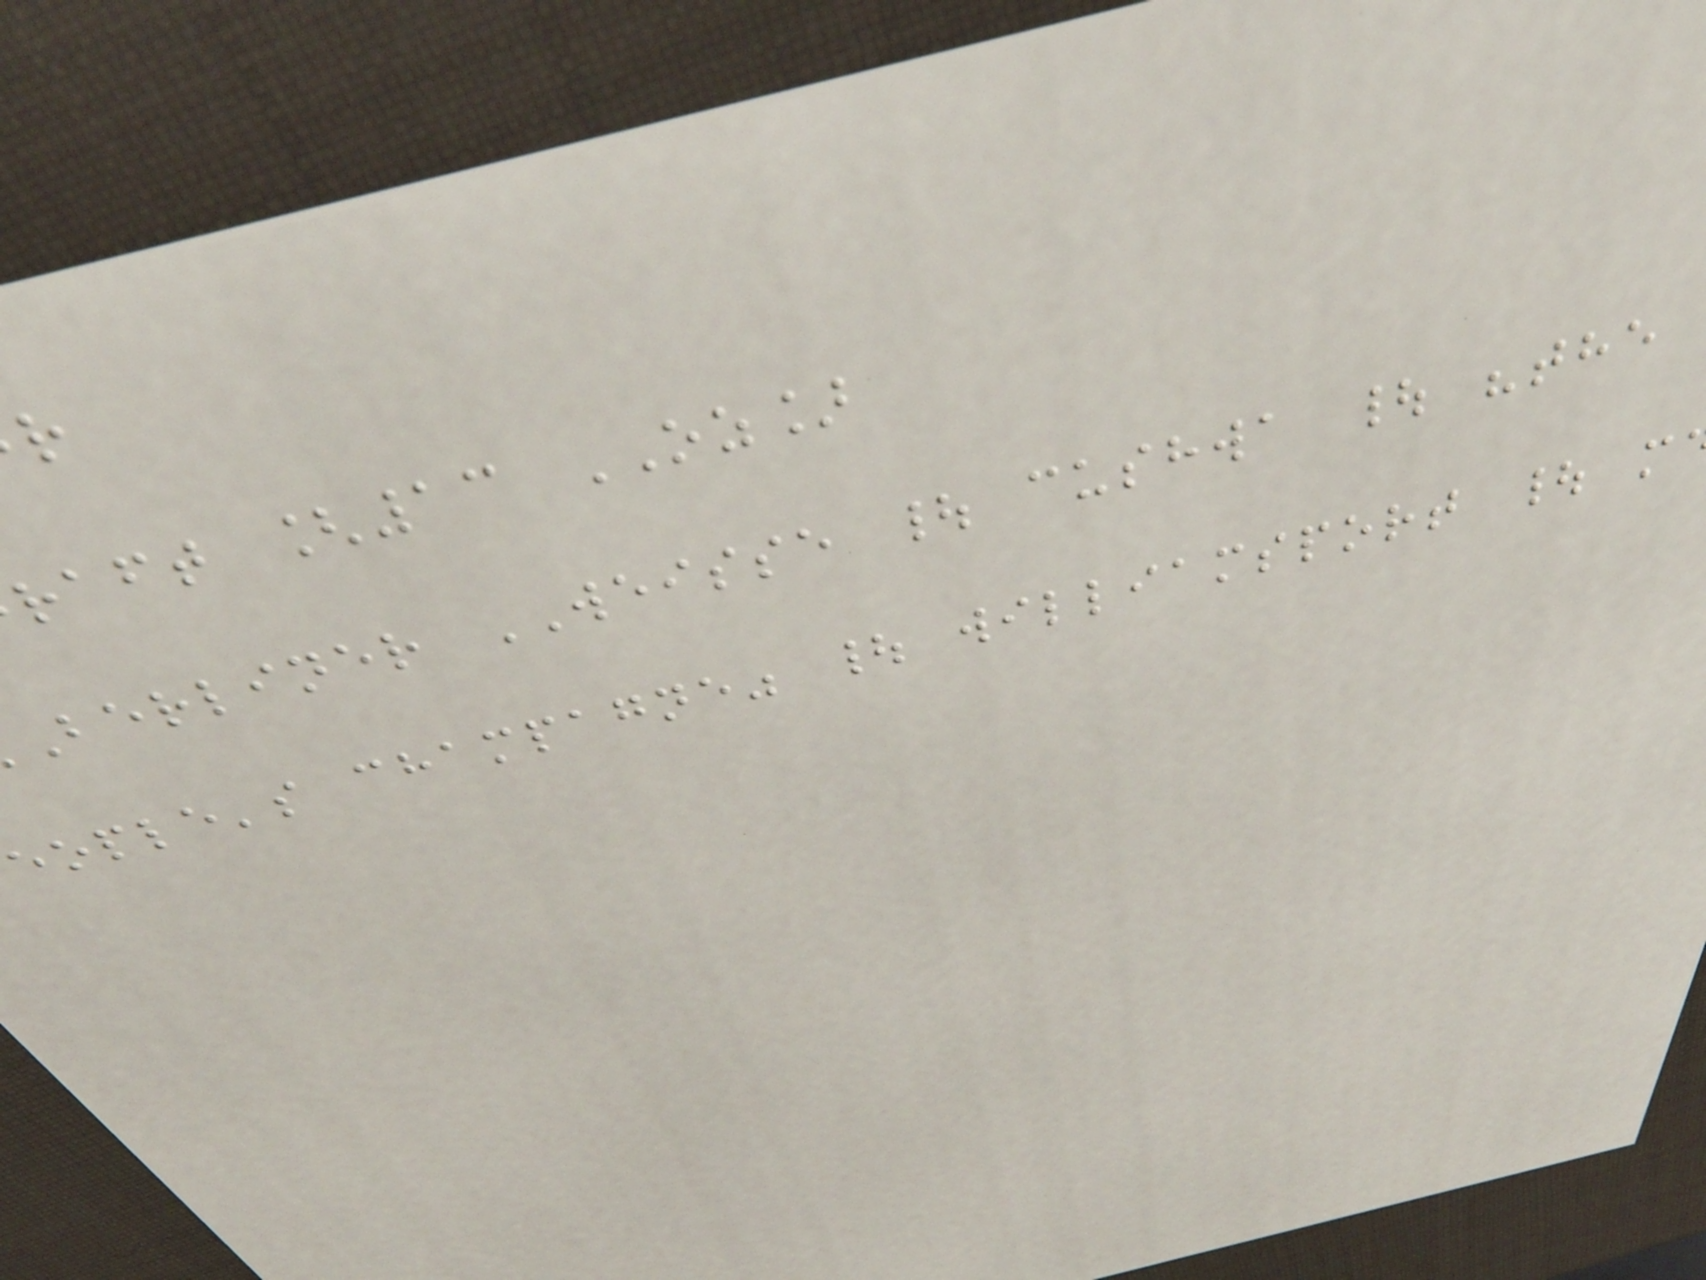raft [13 OZ]
berliner WEISSE | cushwa | "the
eople's champagne" | williamsport | m
